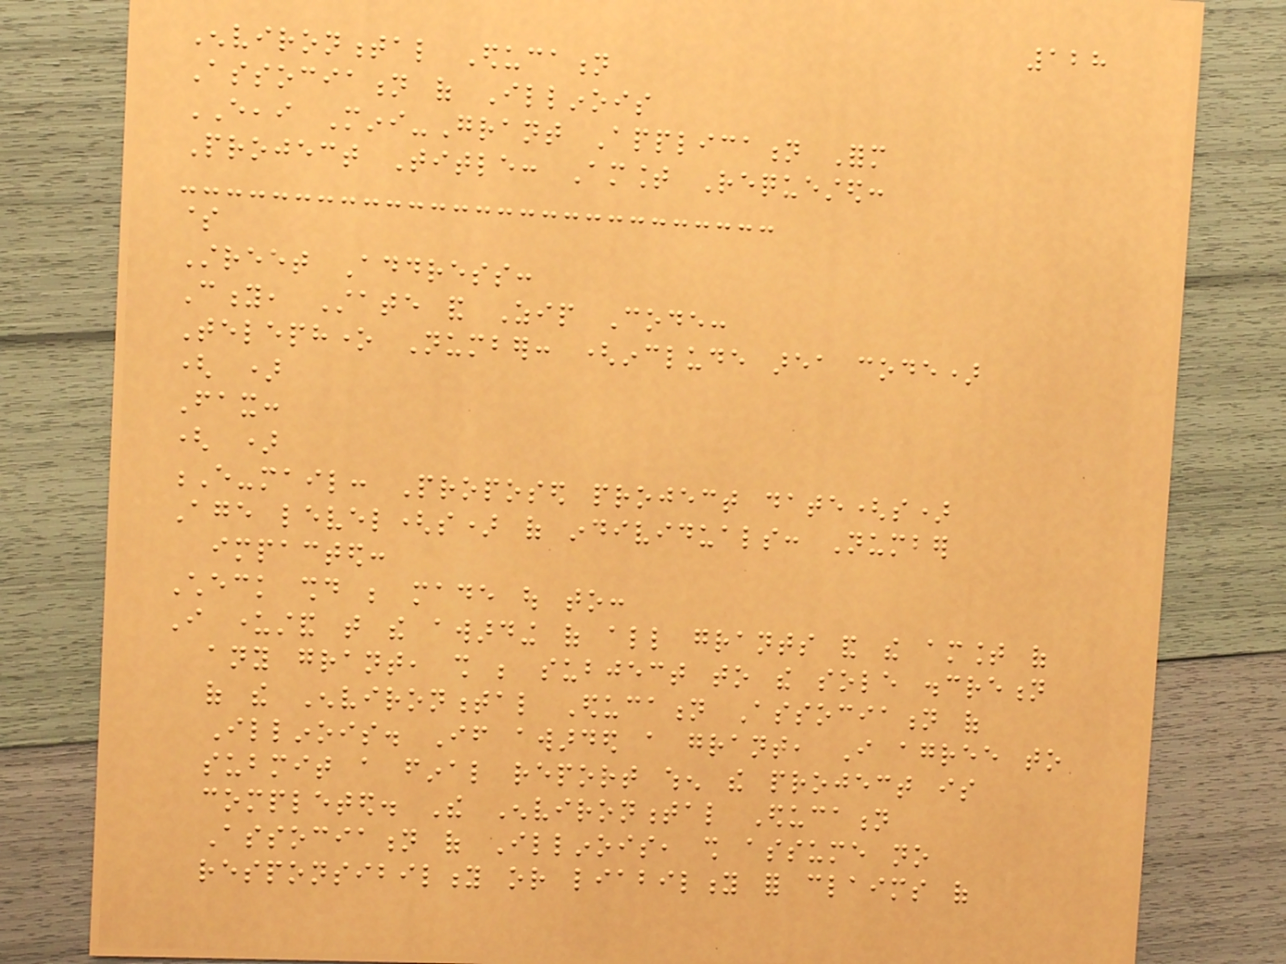128
Environmental Education
Association of Illinois
EEAI Mini-Grant Application Form
Project Title: Amount Requested:
$
Street Address:
City, State and Zip Code:
Telephone Number: (include area code)
( )
Fax:
( )
E-mail: Proposed project date(s)
Age level(s) of individuals: Number
impacted:
Check should be made out to:
I understand that the awarding of all grants and the amount of
any grant, shall be subject to the sole discretion
of the Environmental Education Association of
Illinois. If awarded a grant, I agree to
submit a final report when the project is
completed. The Environmental Education
Association of Illinois, shall assume no
responsibility or liability for claims of
